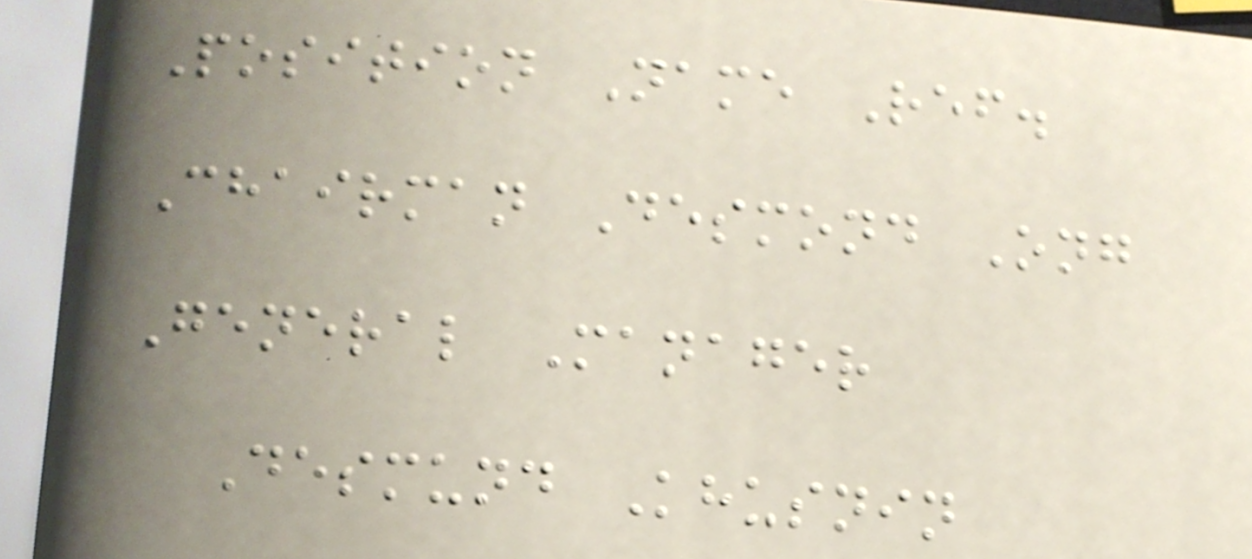Position Name Ref.
Chairman Desmond Ong
General Manager
Desmund Khusnin
